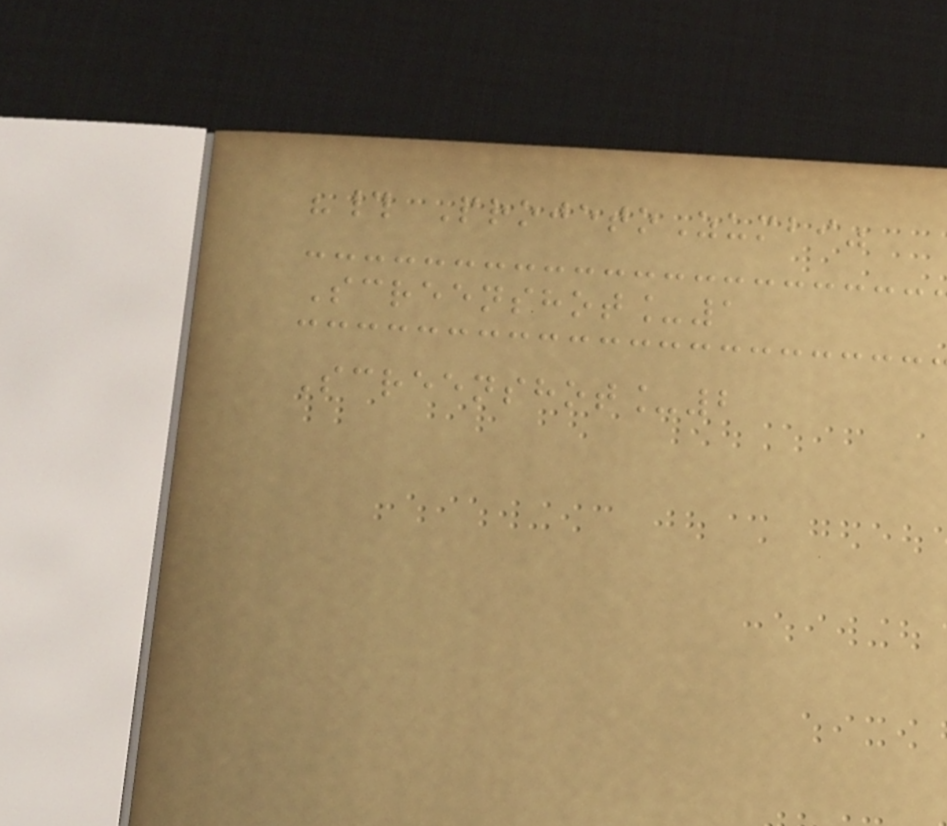"# ProjetoZumbi"
Screenshot_1
Screenshot_2
